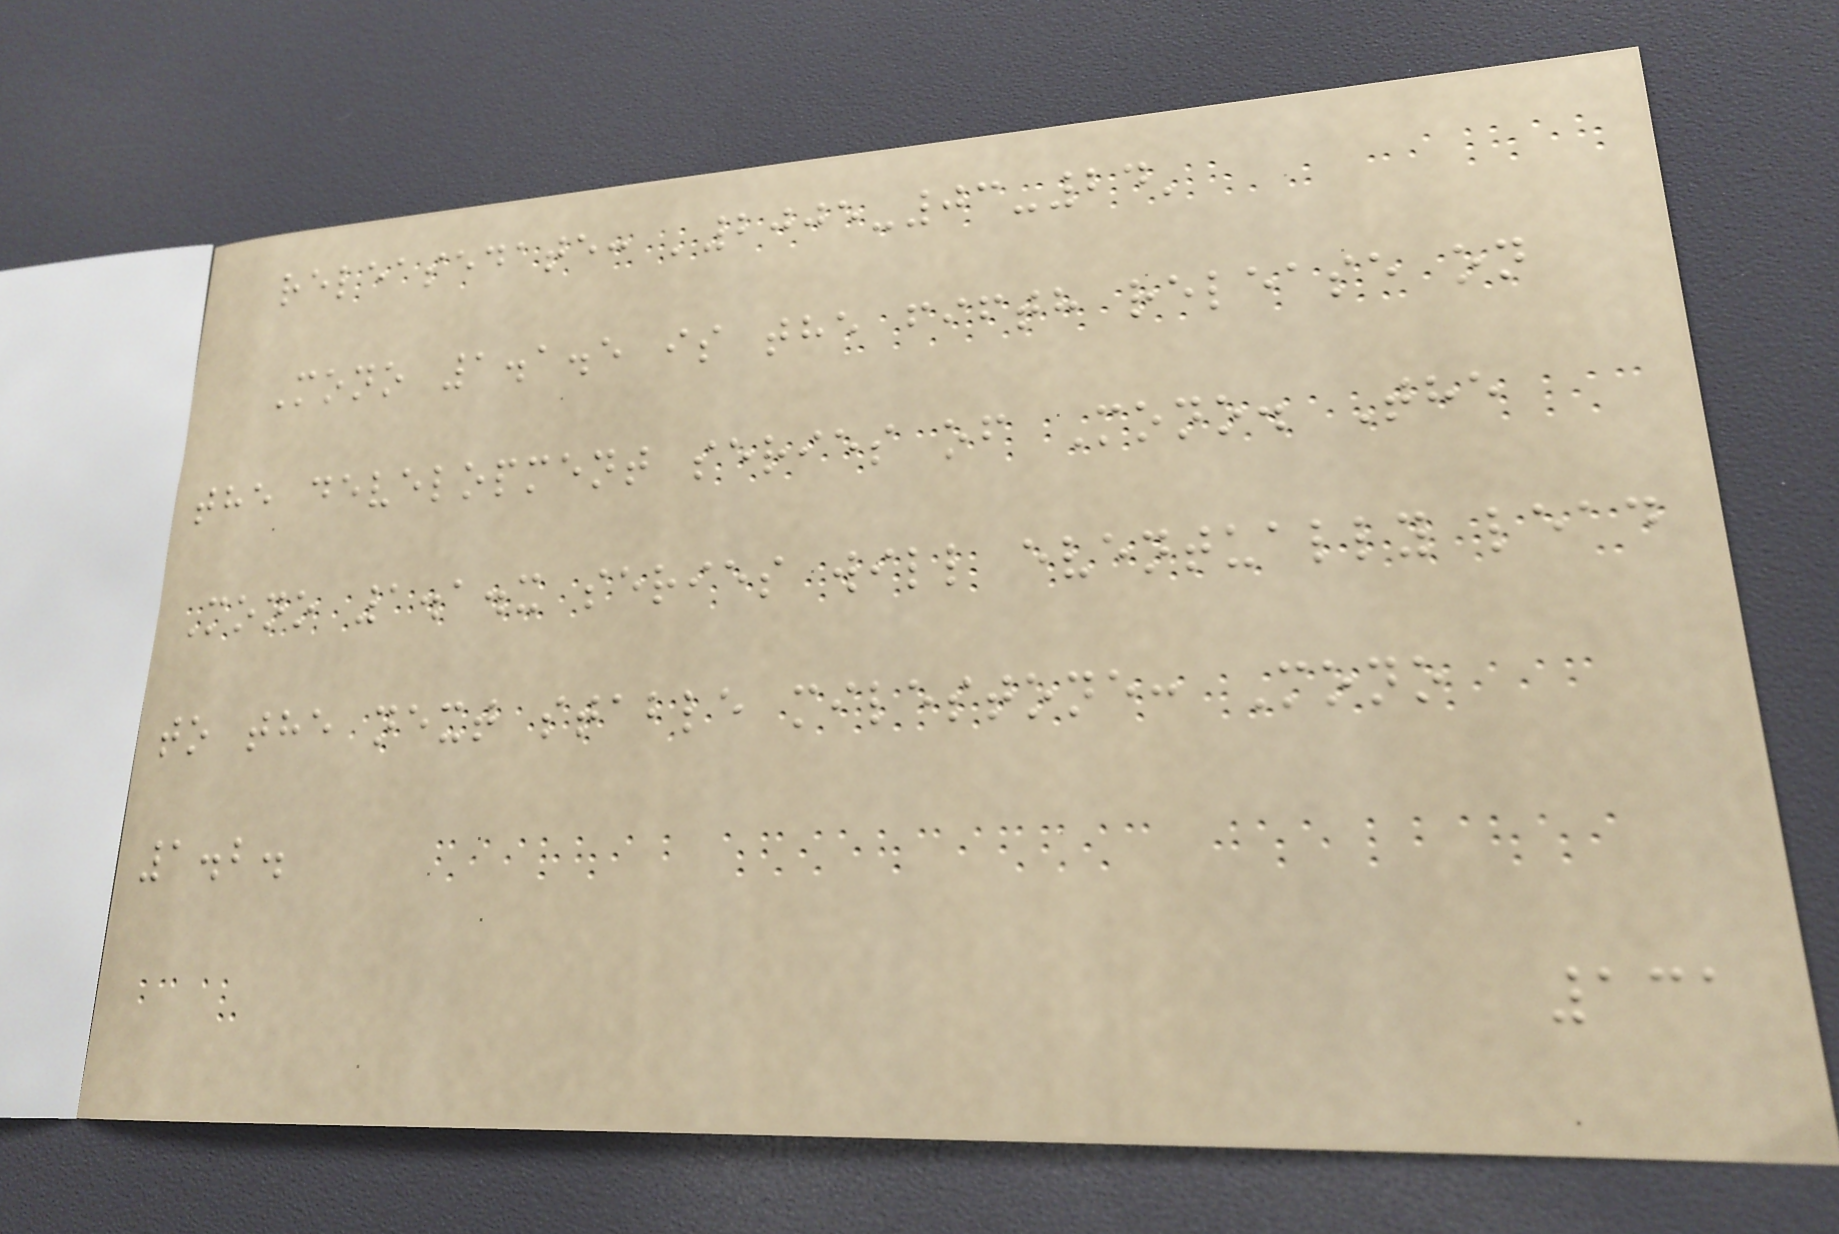releasedate: '2005-03-24'
Mono 1.1.5 is the fifth release on
the development series of Mono. The
Mono 1.1.x series will eventually lead
to the next stable milestone: Mono
1.2.
131
